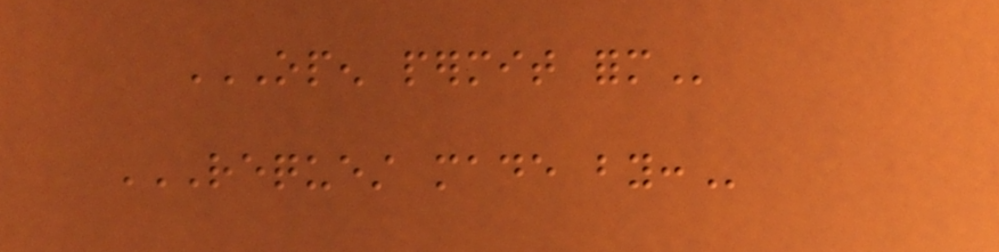OPEN PERMIT FORM
REQUEST MADE BY:
